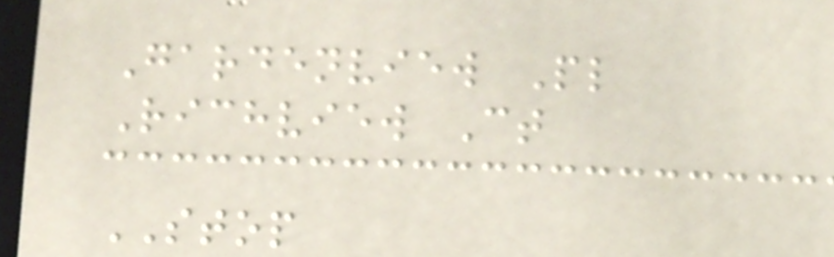Gardenview Pl
Richview Ct
STOP
